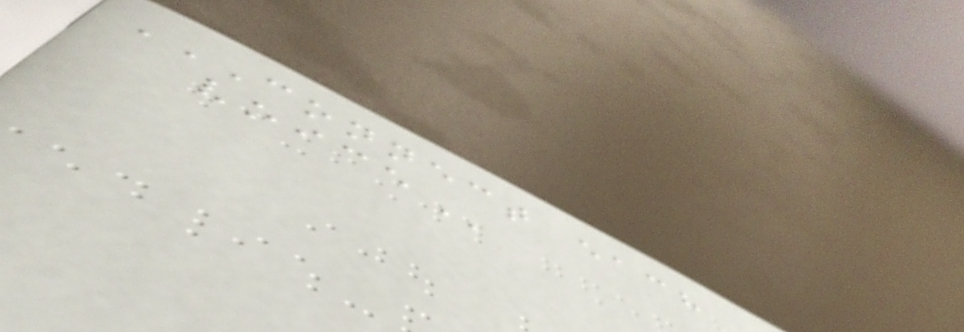CONNECT EACH
VOICE
